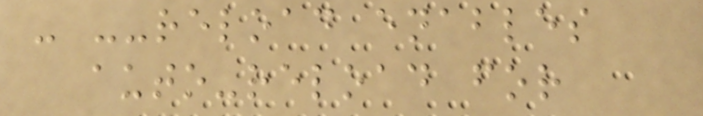- --reload enables
auto-reload for
